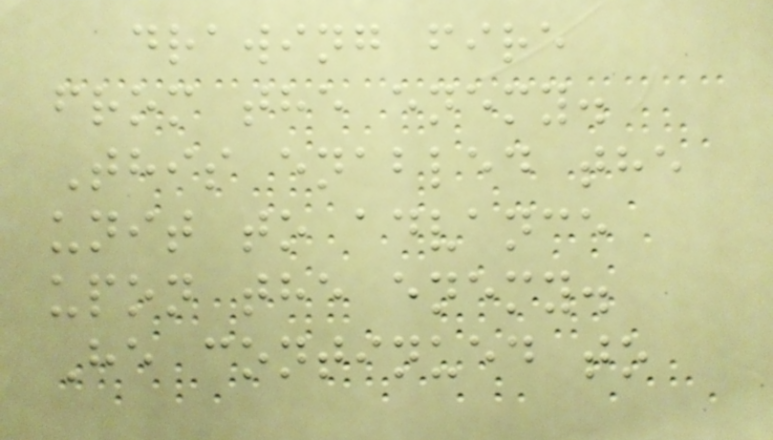drawing fire
from the enemy.
This enabled the
unit to advance
upon the enemy.
He continued to
